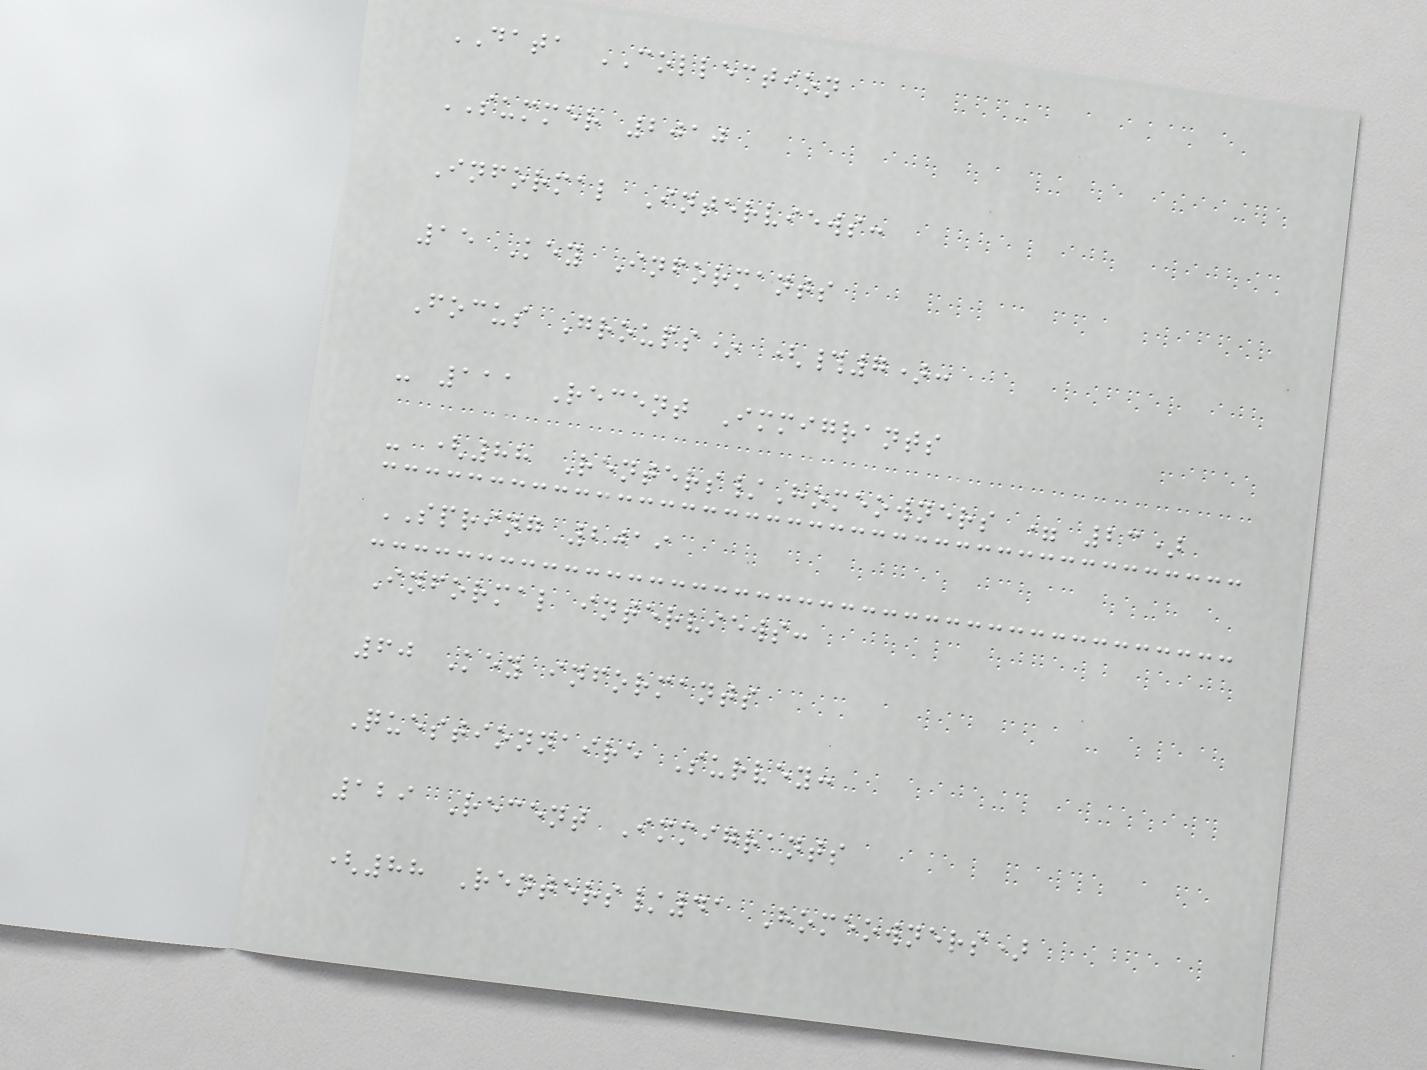DATA COLLECTION
SUMMER 2010
Informal Interviews:
15 Key Informants
Focus Groups* (#7):
- 111 Recent Immigrants
- (88 Renters/Homeowners = 23)
SPRING 2019
Informal interviews:
60 Key informants
Questionnaire Survey:
129 Recent Immigrants
(88 Renters/41 Homeowners)
